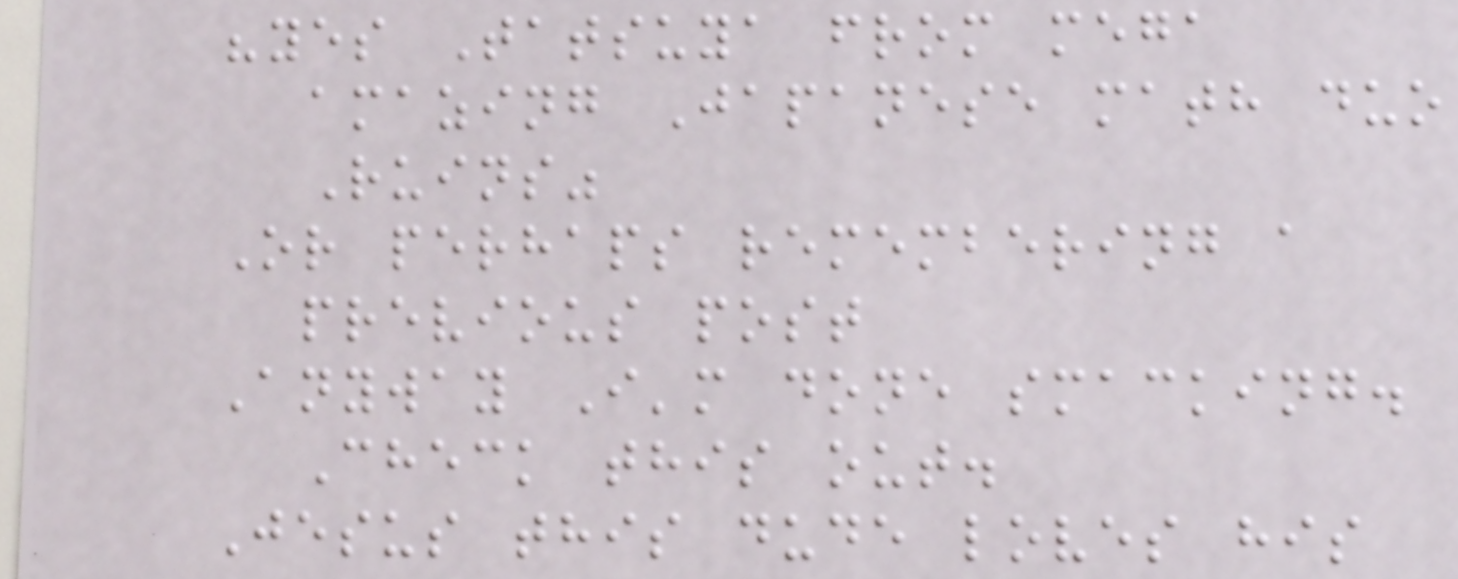"yes Tatsuya from mega
amazing Japanese math duo
Ruins"
Or perhaps remembering a
previous post
Anyway I'm done smacking.
Check this out.
Jesus this dude loves his
